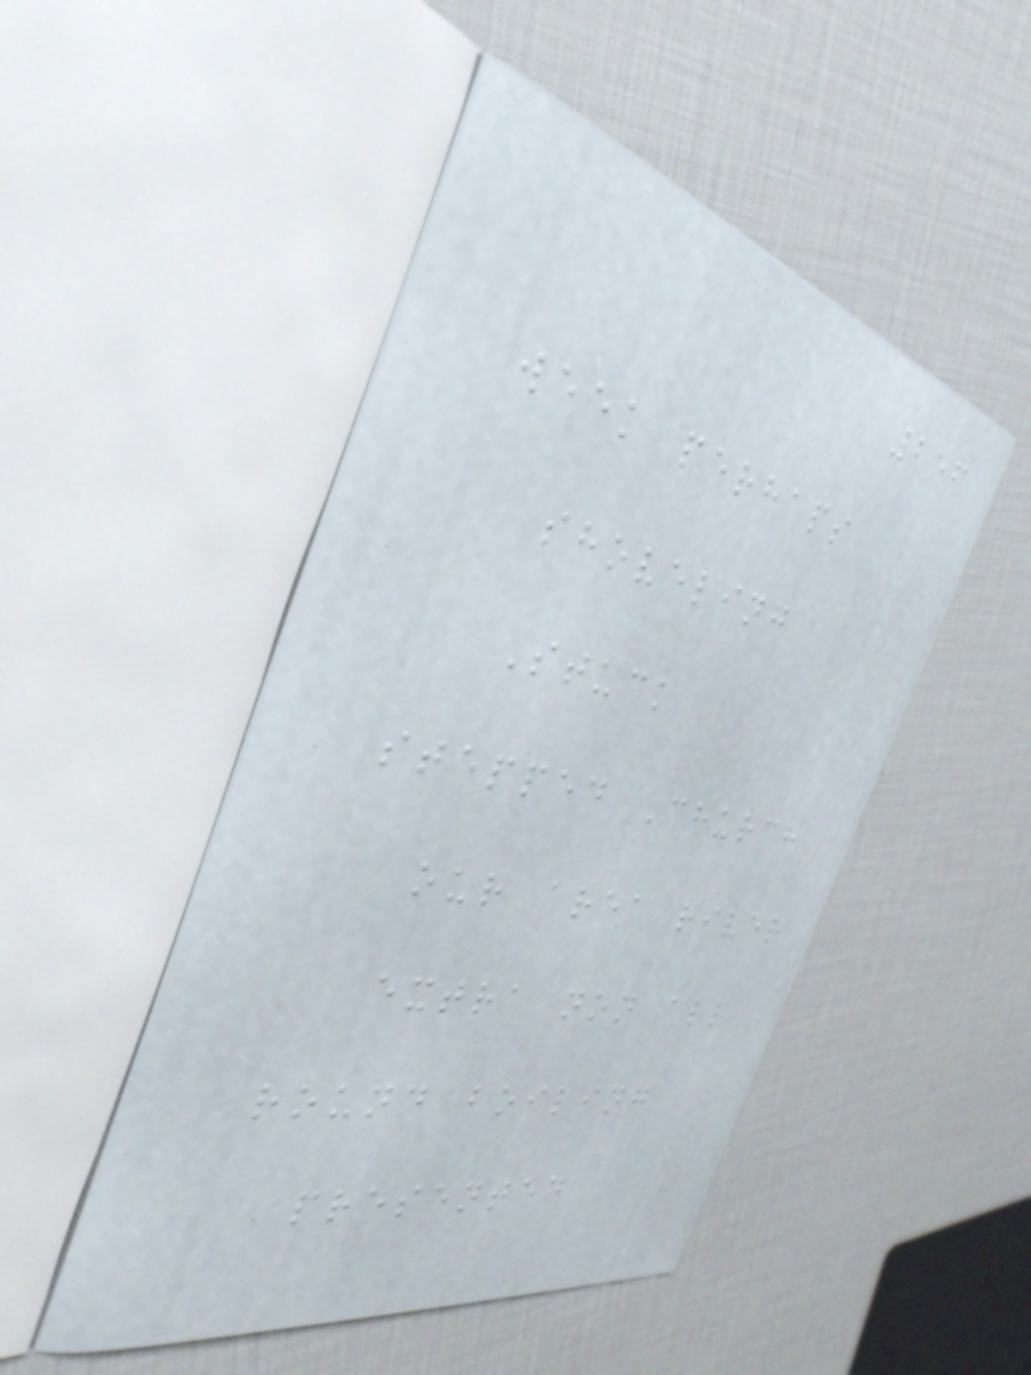256
week perhaps
shoveling
Stuck
stepped Church
our area river
extra non all
round boiling
presented
